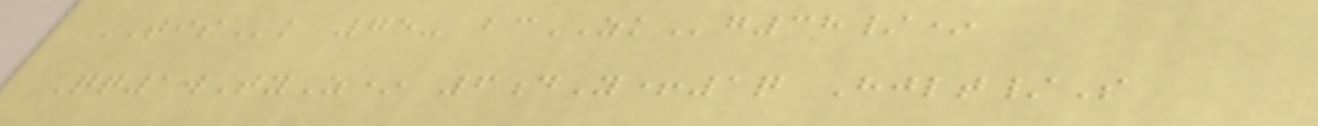TISk 75- bcZKg38/*
Qq1wTyZ* 6dY+1q Hjlt/S
